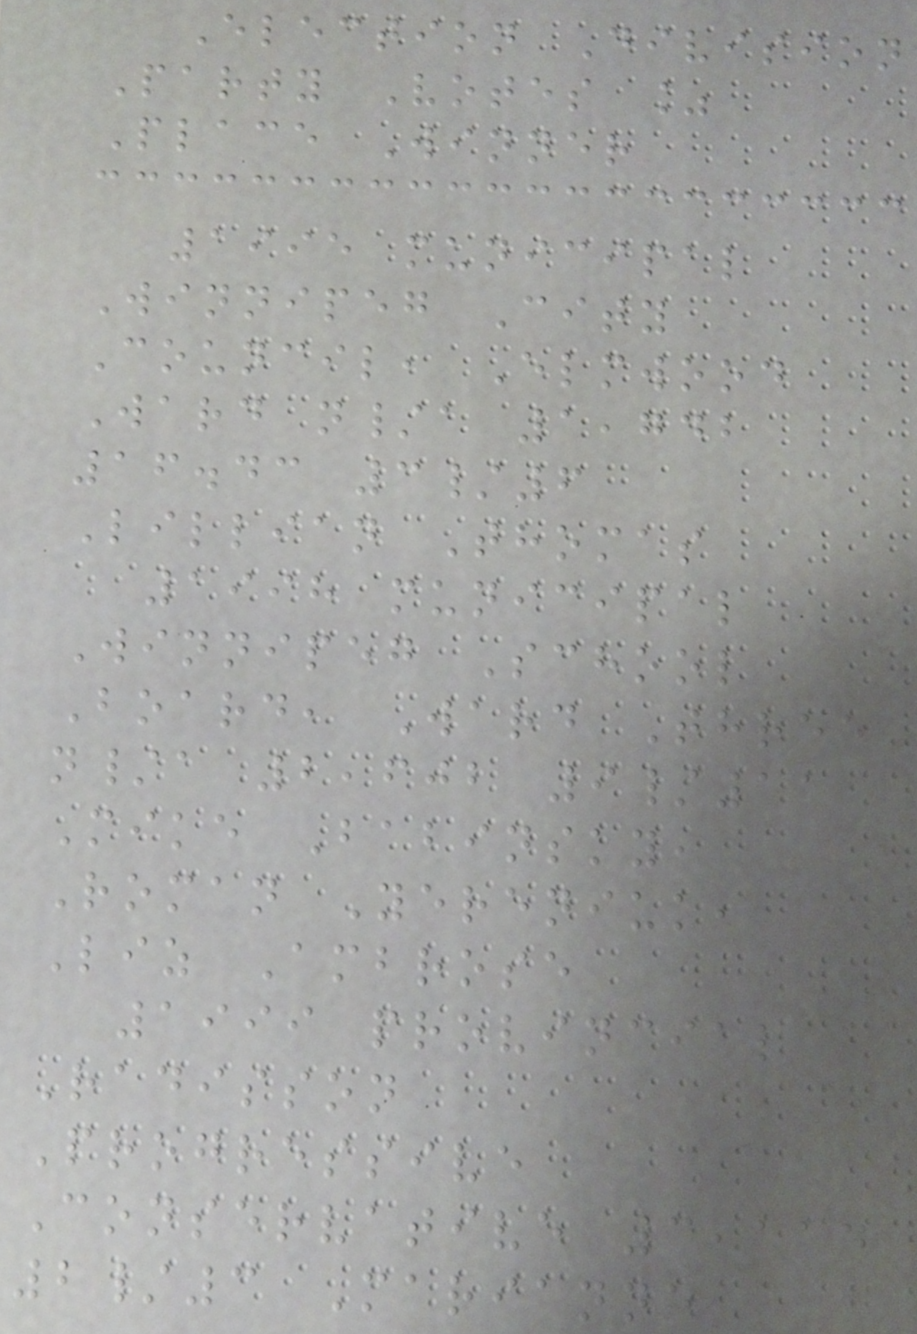Election Division
Party Votes %
Place Winner
1995 municipal
Winnipeg City
Council, Elmwood
Ward n/a 1,742
16.43 3/6
Lillian Thomas
1998 municipal
Winnipeg School
Board, Ward Three
n/a 2,602 9/11
Mike Babinsky,
Roman Yereniuk,
Liz Ambrose
1999 provincial
Radisson
Progressive
Conservative 3,114
2/3 Marianne
